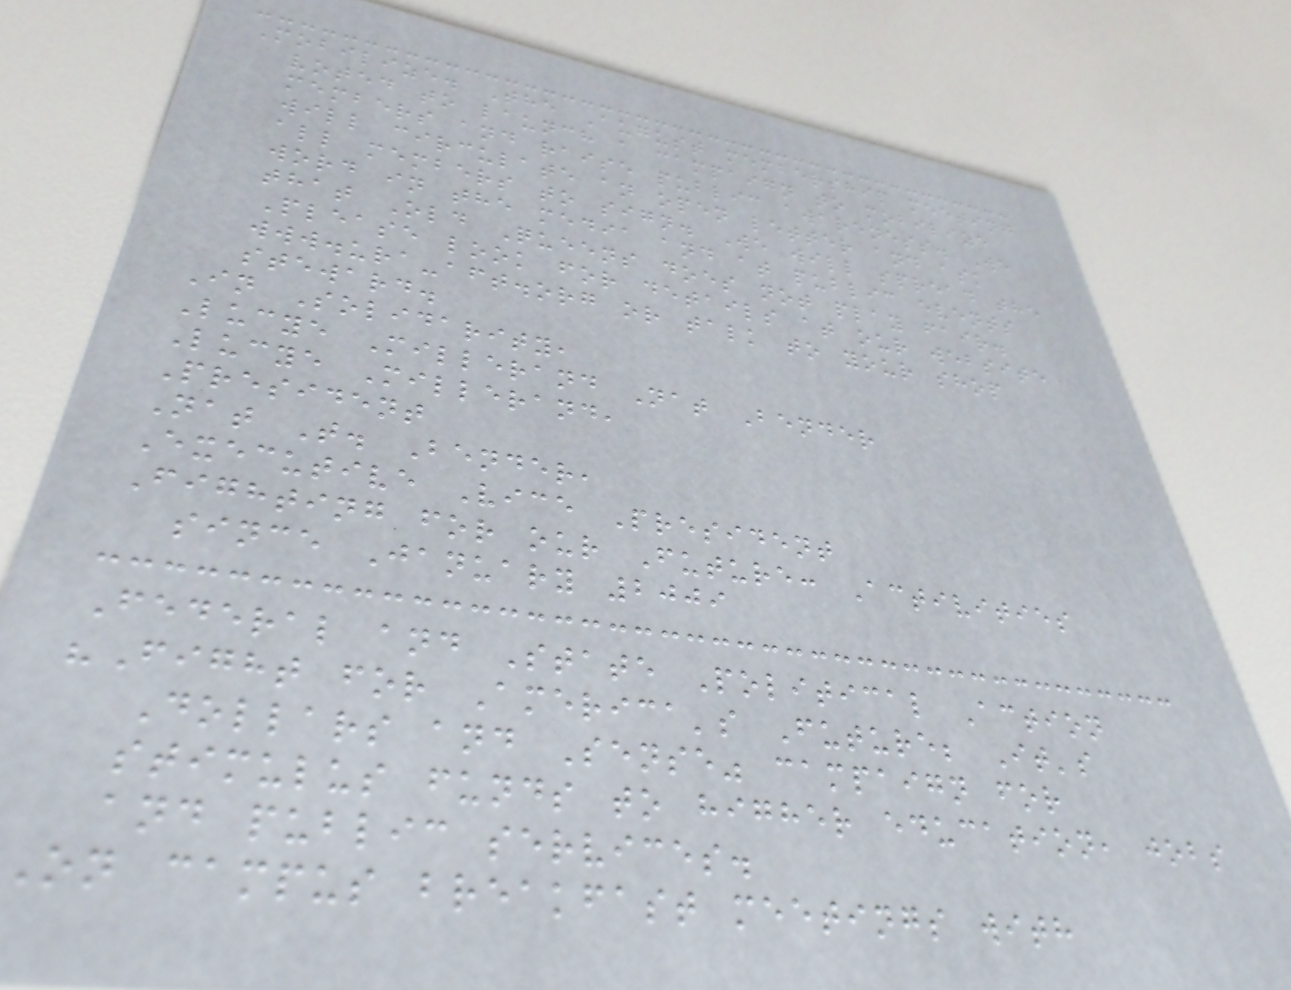Mobilize. The August membership meeting
voted to launch a campaign to mobilize
members and raise public awareness. We
will circulate an open letter and ask
all members to sign. We will spread the
word in the media and at public events
that Old Queens does not play fair.
Please look for details at our website
www.ura-aft.org or talk to your shop
steward.
In Solidarity,
Lucye Millerand Nat Bender
Lucye Millerand,
President
Nat T. Bender,
Executive Vice President
Fighting for our Future: Activities
since January 2009
Federal and State Political Action
"Fight for America's Future; It's
Dollars and Sense" campaign for
stimulus funds to higher education, jobs
and public services.
On campus breakfast meetings with
